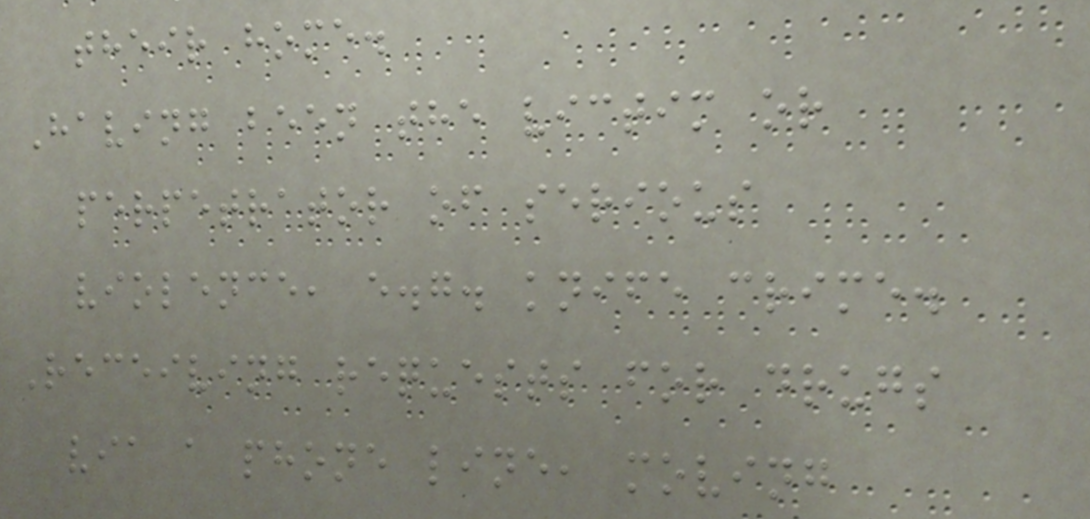their home.
Having been the victim or
perpetrator of serious
violence, e.g. knife crime.
Receiving requests for drugs
via a phone line, moving
